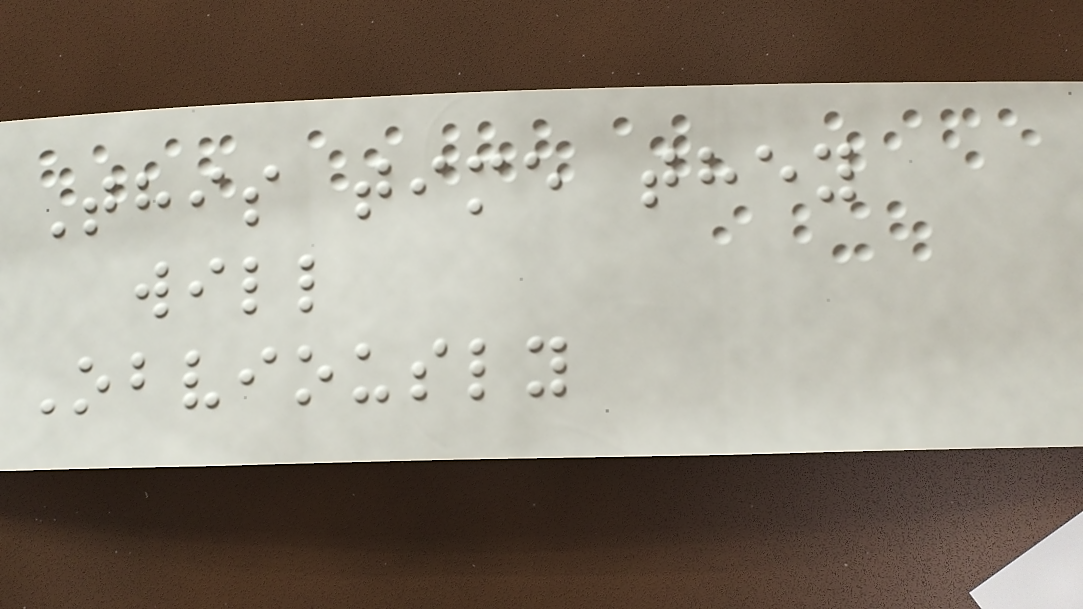This time they
will
Obviously
